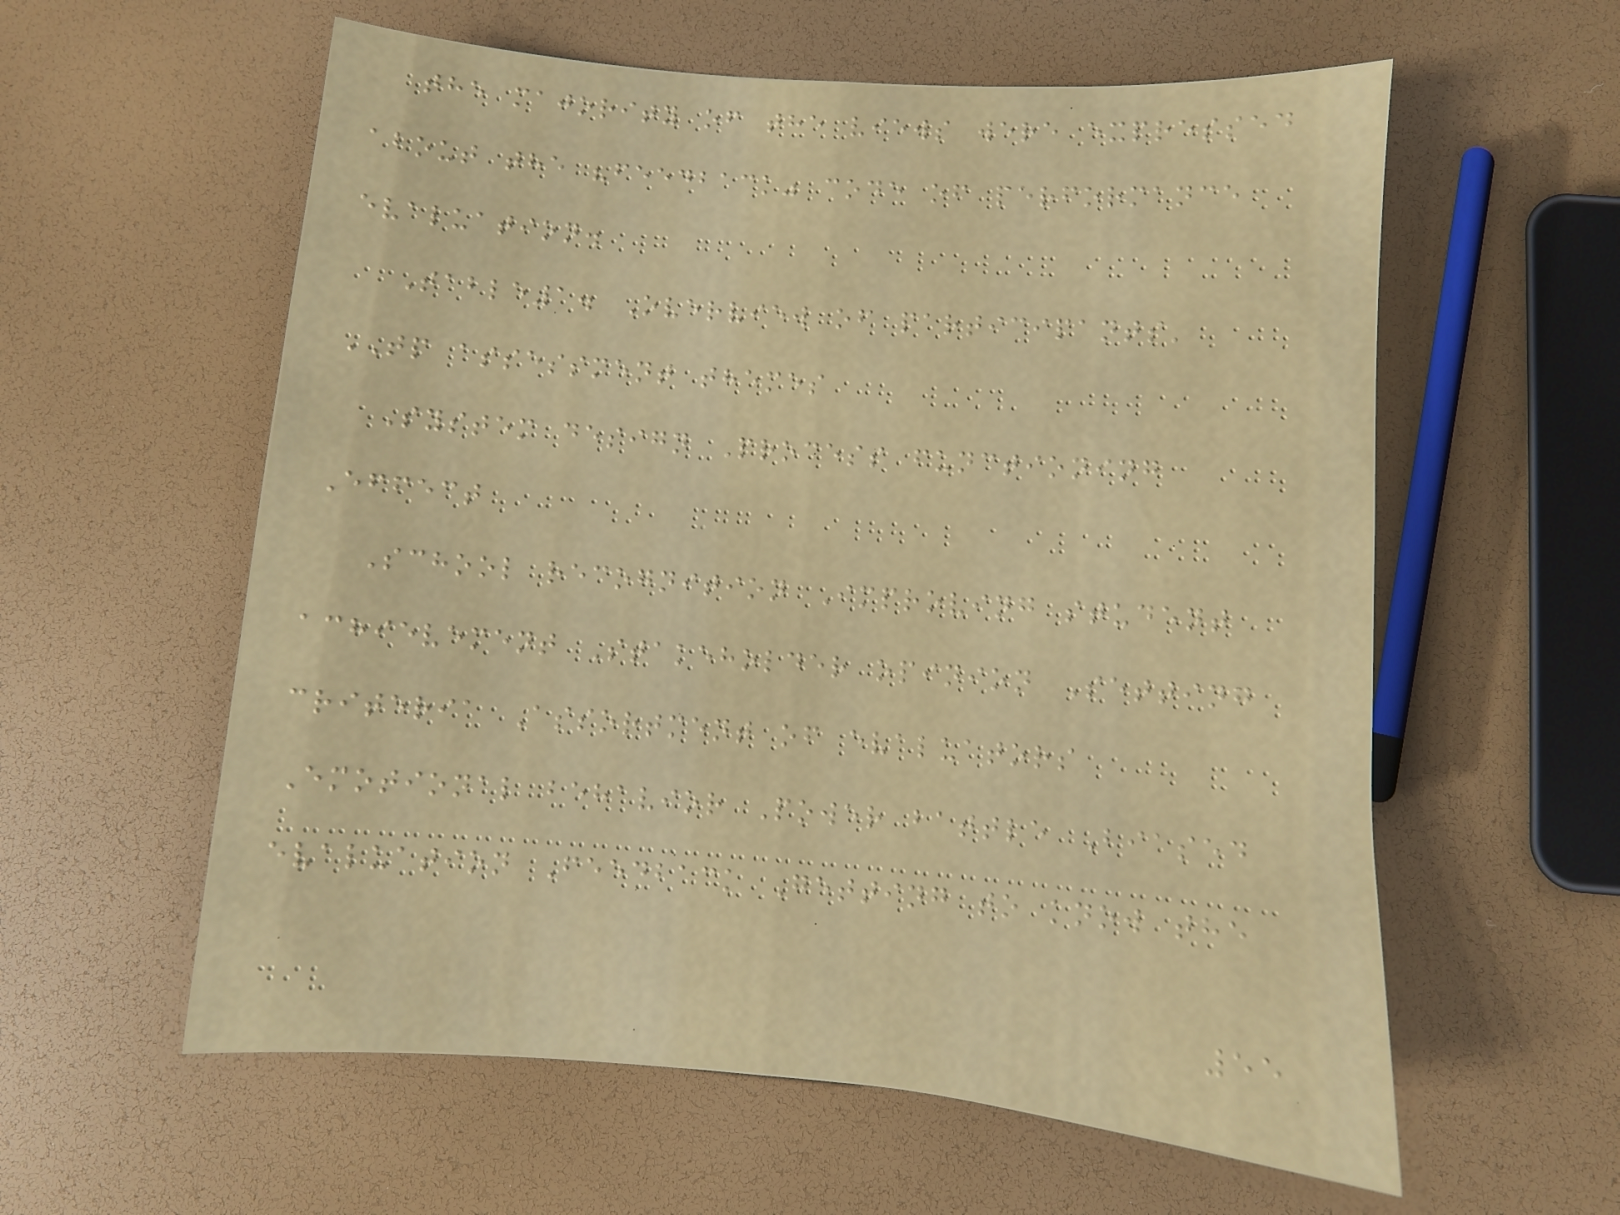the majority of the views were expressed
about the "feedback" code of performance
evaluation.
Table1. Overview of participants'
TP assessment themes
System design Process functioning
Effect
School recognition Improving student
achievement Stakeholder opinion Setting
criteria Assortment of evaluators
Emotional behavior Power battle Biased
evaluation Feedback Getting to know the
55
